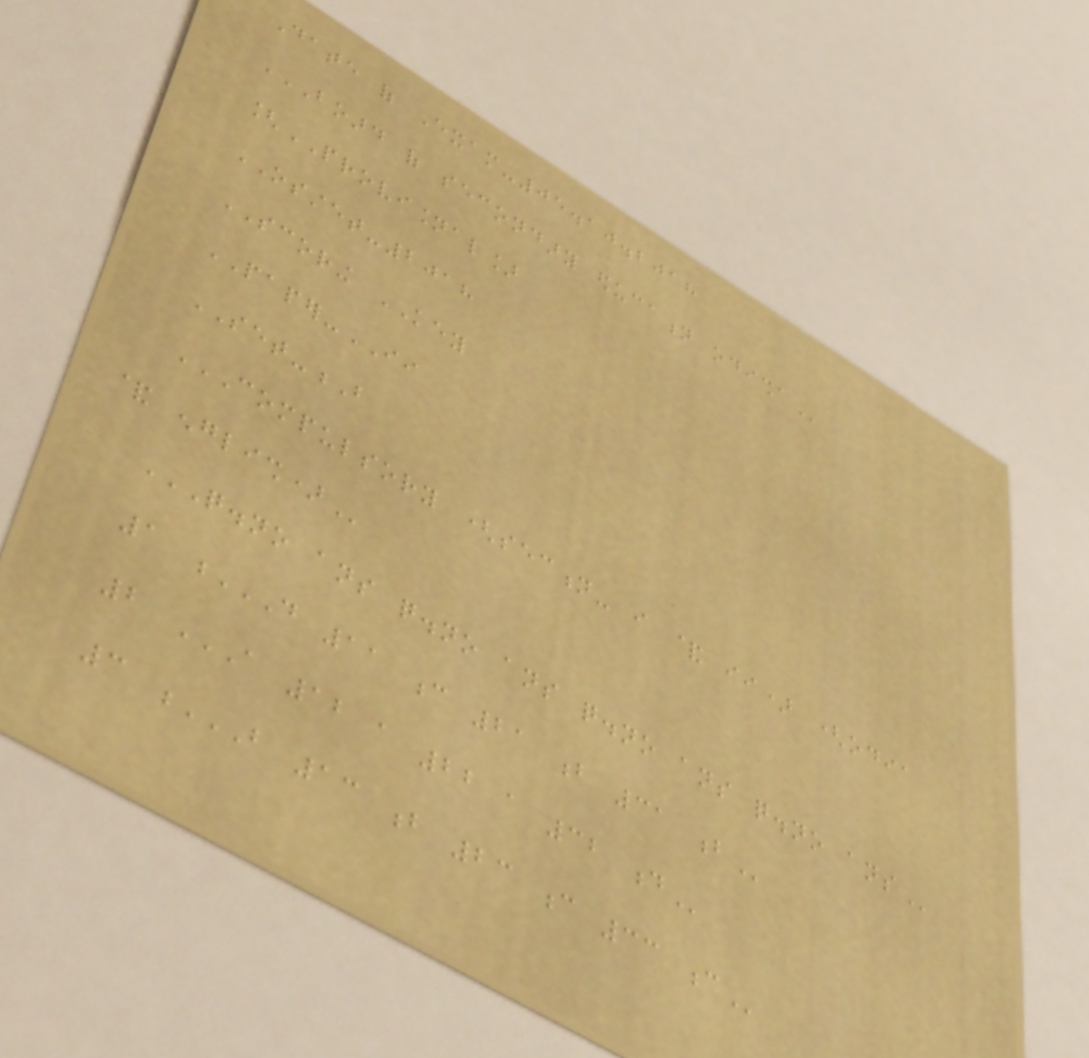Date of Exam-05.10.2018
BOARD OF SECONDARY EDUCATION ODISHA
[PROVISIONAL]
OSSTET-2018
SCORING KEY
PAPER-II
SET-B
COMPULSORY (SECTION- I & II) (ODIA
& ENGLISH)
Q.NO ANS Q.NO ANS Q.NO ANS Q.NO ANS
1 D 11 C 21 B 31 B
2 A 12 A 22 A 32 D
3 B 13 B 23 C 33 C
